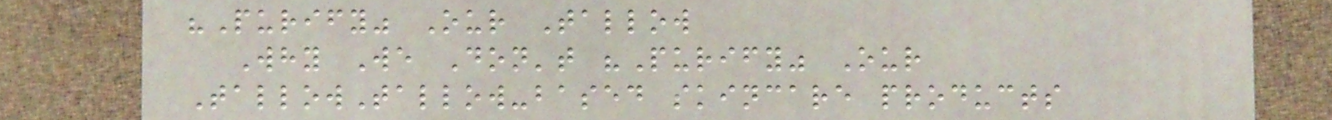"Purify" Our Tallow
Why We Don't "Purify" Our
TallowTallow-based skincare products
